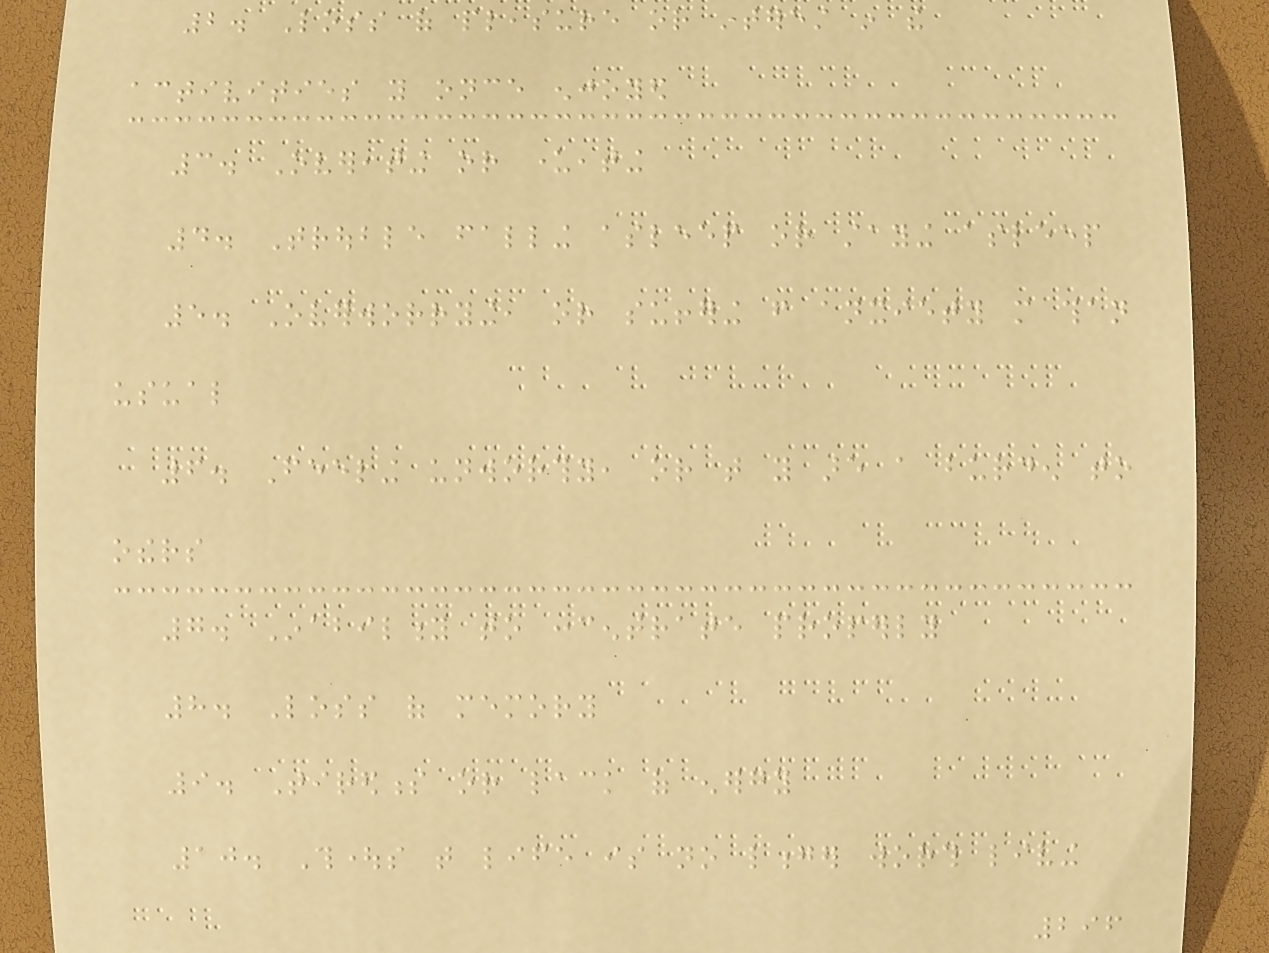2. Loss of pleasure or interest in the
activities you once enjoyed
3. Overeating or undereating
4. Trouble falling asleep or staying asleep
5. Overworrying, or suffering from anxiety more than
usual
6. Feeling unworthy, or that you are a burden to
others
7. Inability to concentrate properly
8. Loss of memory
9. Tiredness or lack of energy
10. Thoughts that life is no longer worth living
296
